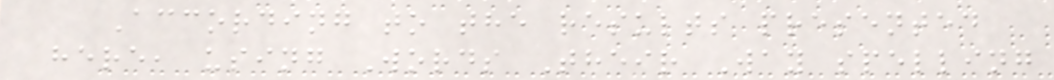According to the results presented
here, using Words Their Way spelling
